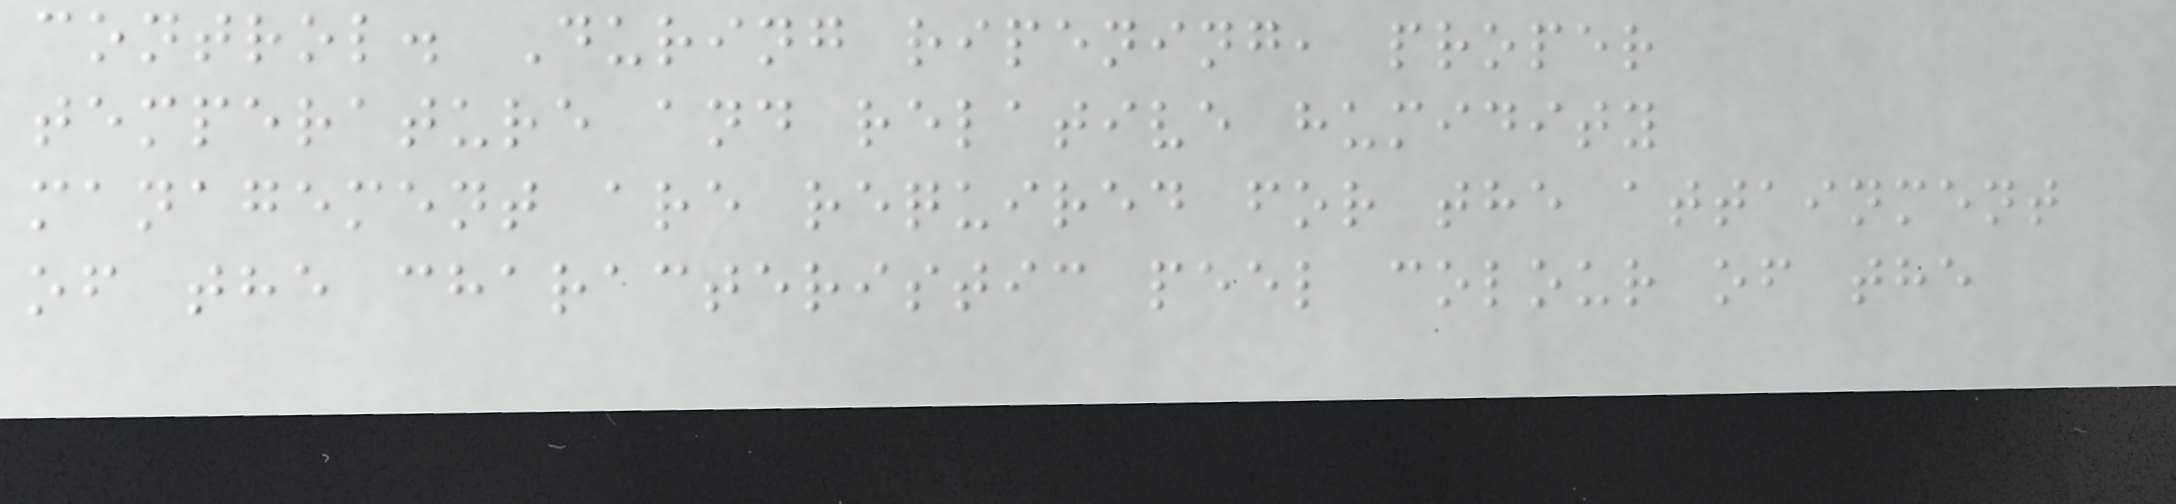control. During ripening, proper
temperature and relative humidity
management are required for the attainment
of the characteristic peel colour of the
